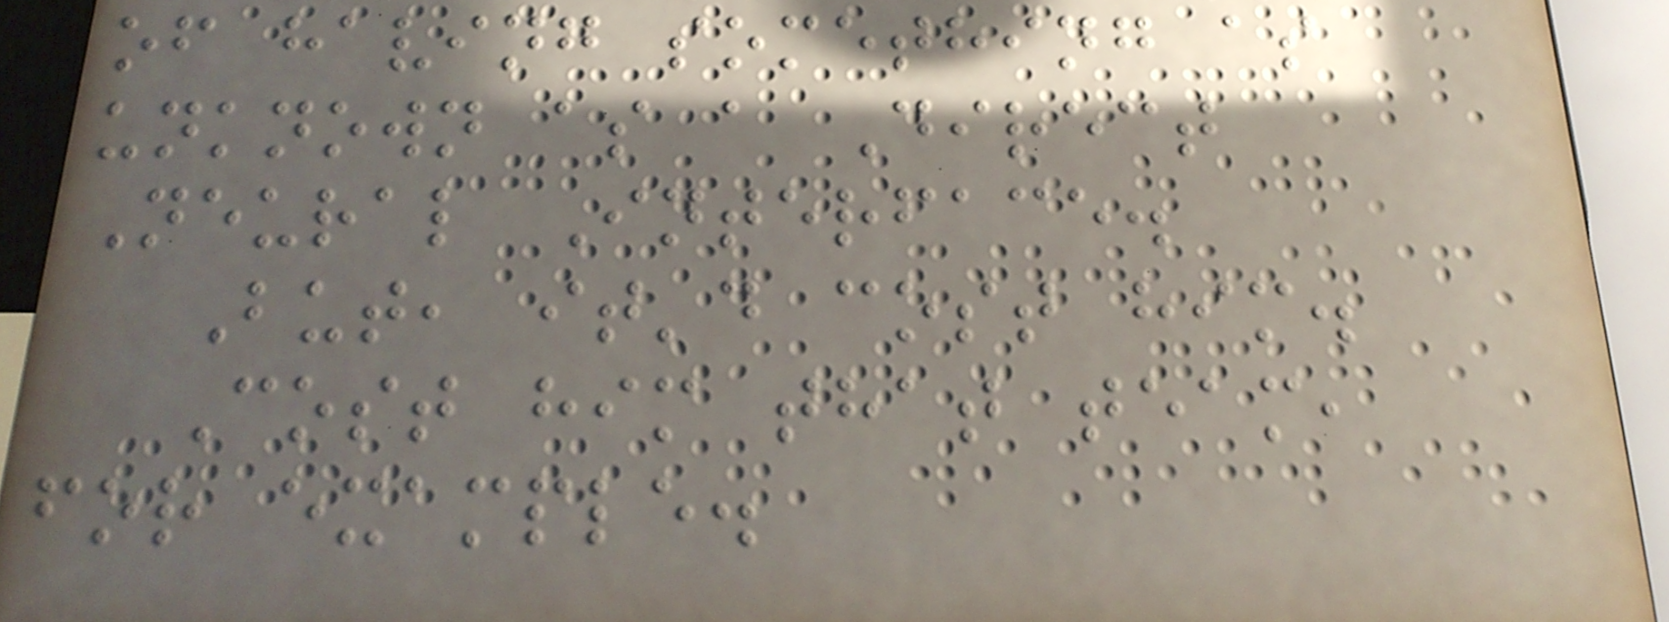of having something as
unknown as a Direct
Neural Interface.
But, it'd cost him.
Cost him that team,
for example.
